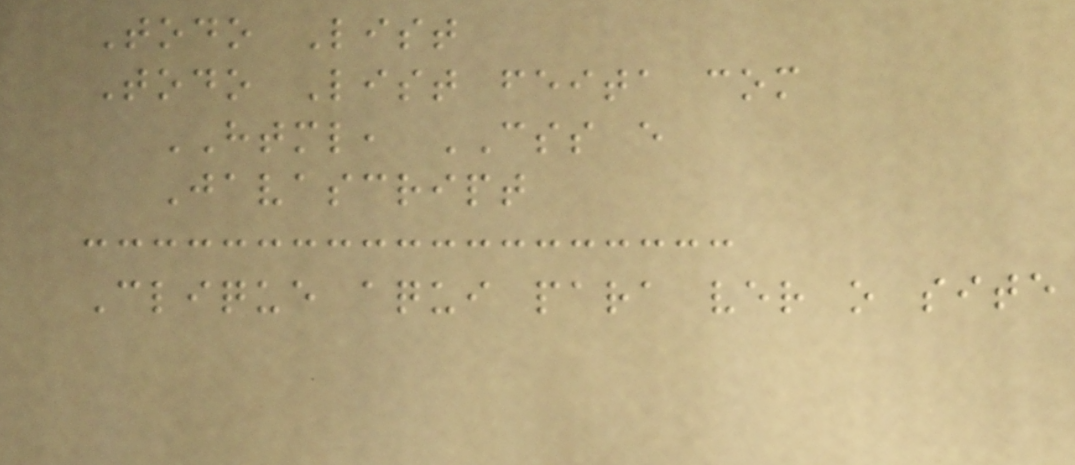Todo List
Todo List feita com
HTML, CSS e
Javascript
Clique aqui para ver o site
